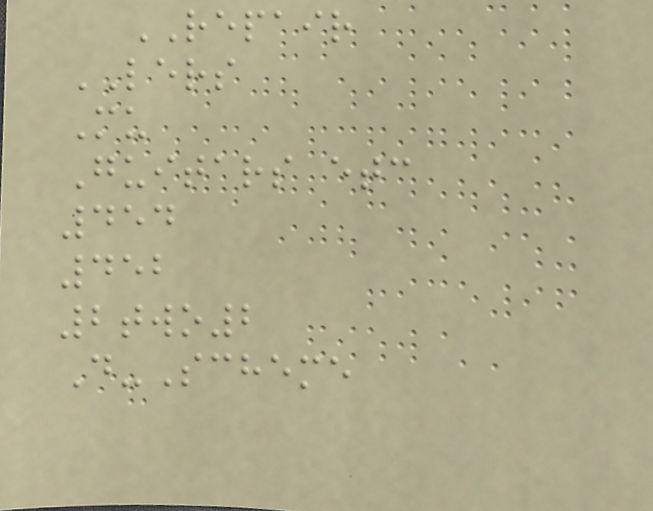REPAIR
LERS
Mu
Guitars etc
454
452
2two2
D-Scheme
